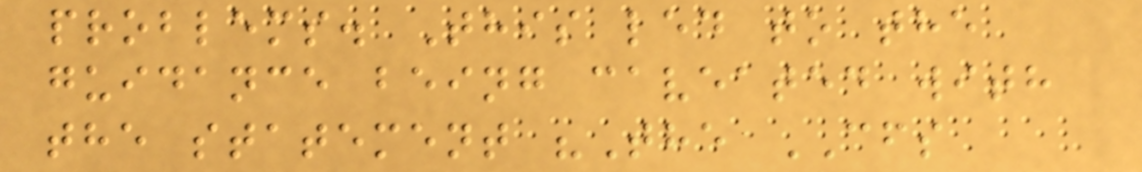problems. This led to the
guidance being caveated with
the statement "The CFS
